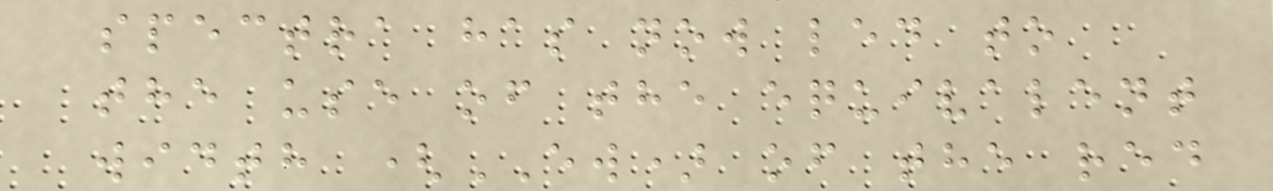spectra has now led to
the use of the equivalent
width (EW) of the red
